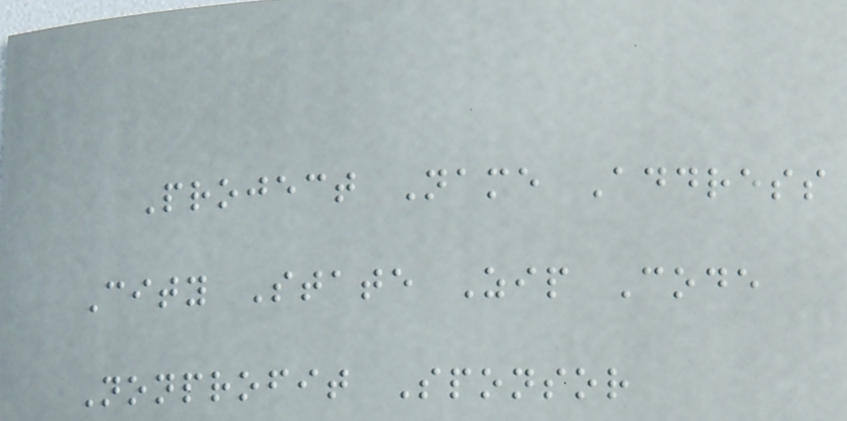Project Name Address
City State Zip Code
Nonprofit Sponsor
